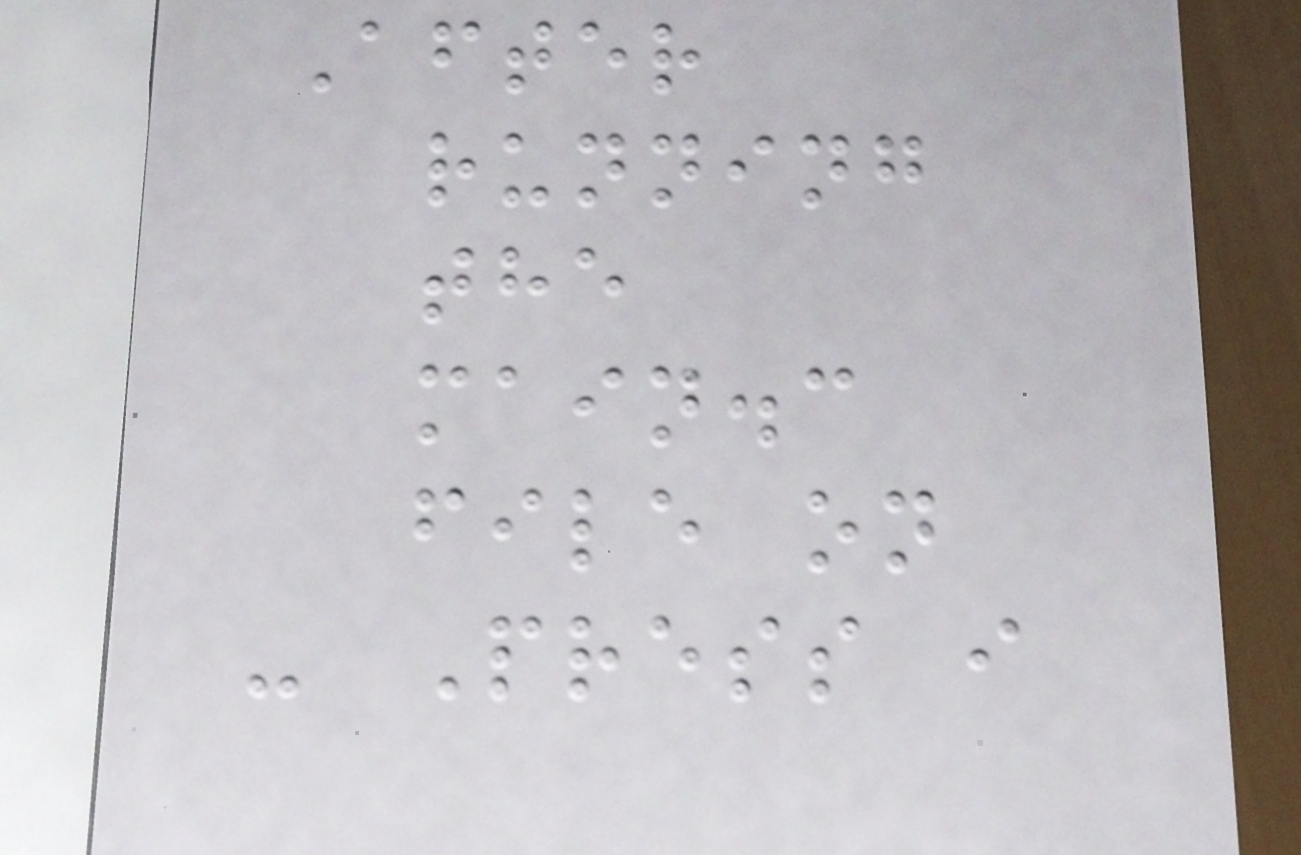After
running
the
main.c
file on
- Press i
